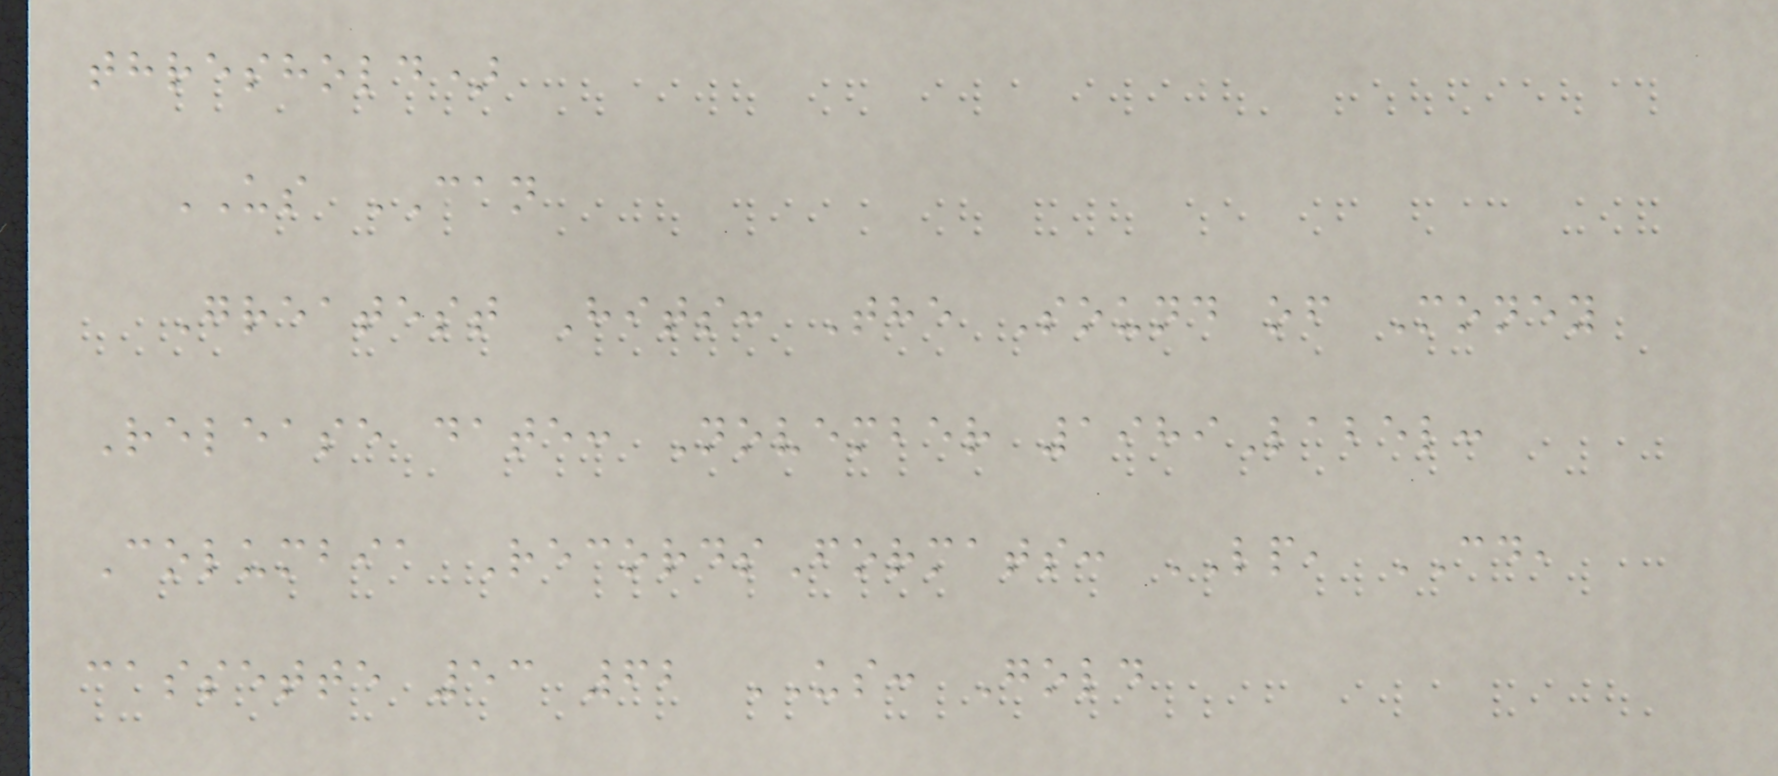threshold)
US CAN
Greatest Hits: The Sound of Money
Release date: November 1989Label:
Columbia RecordsFormats: LP, CD,
cassette 53 62 US: Gold
